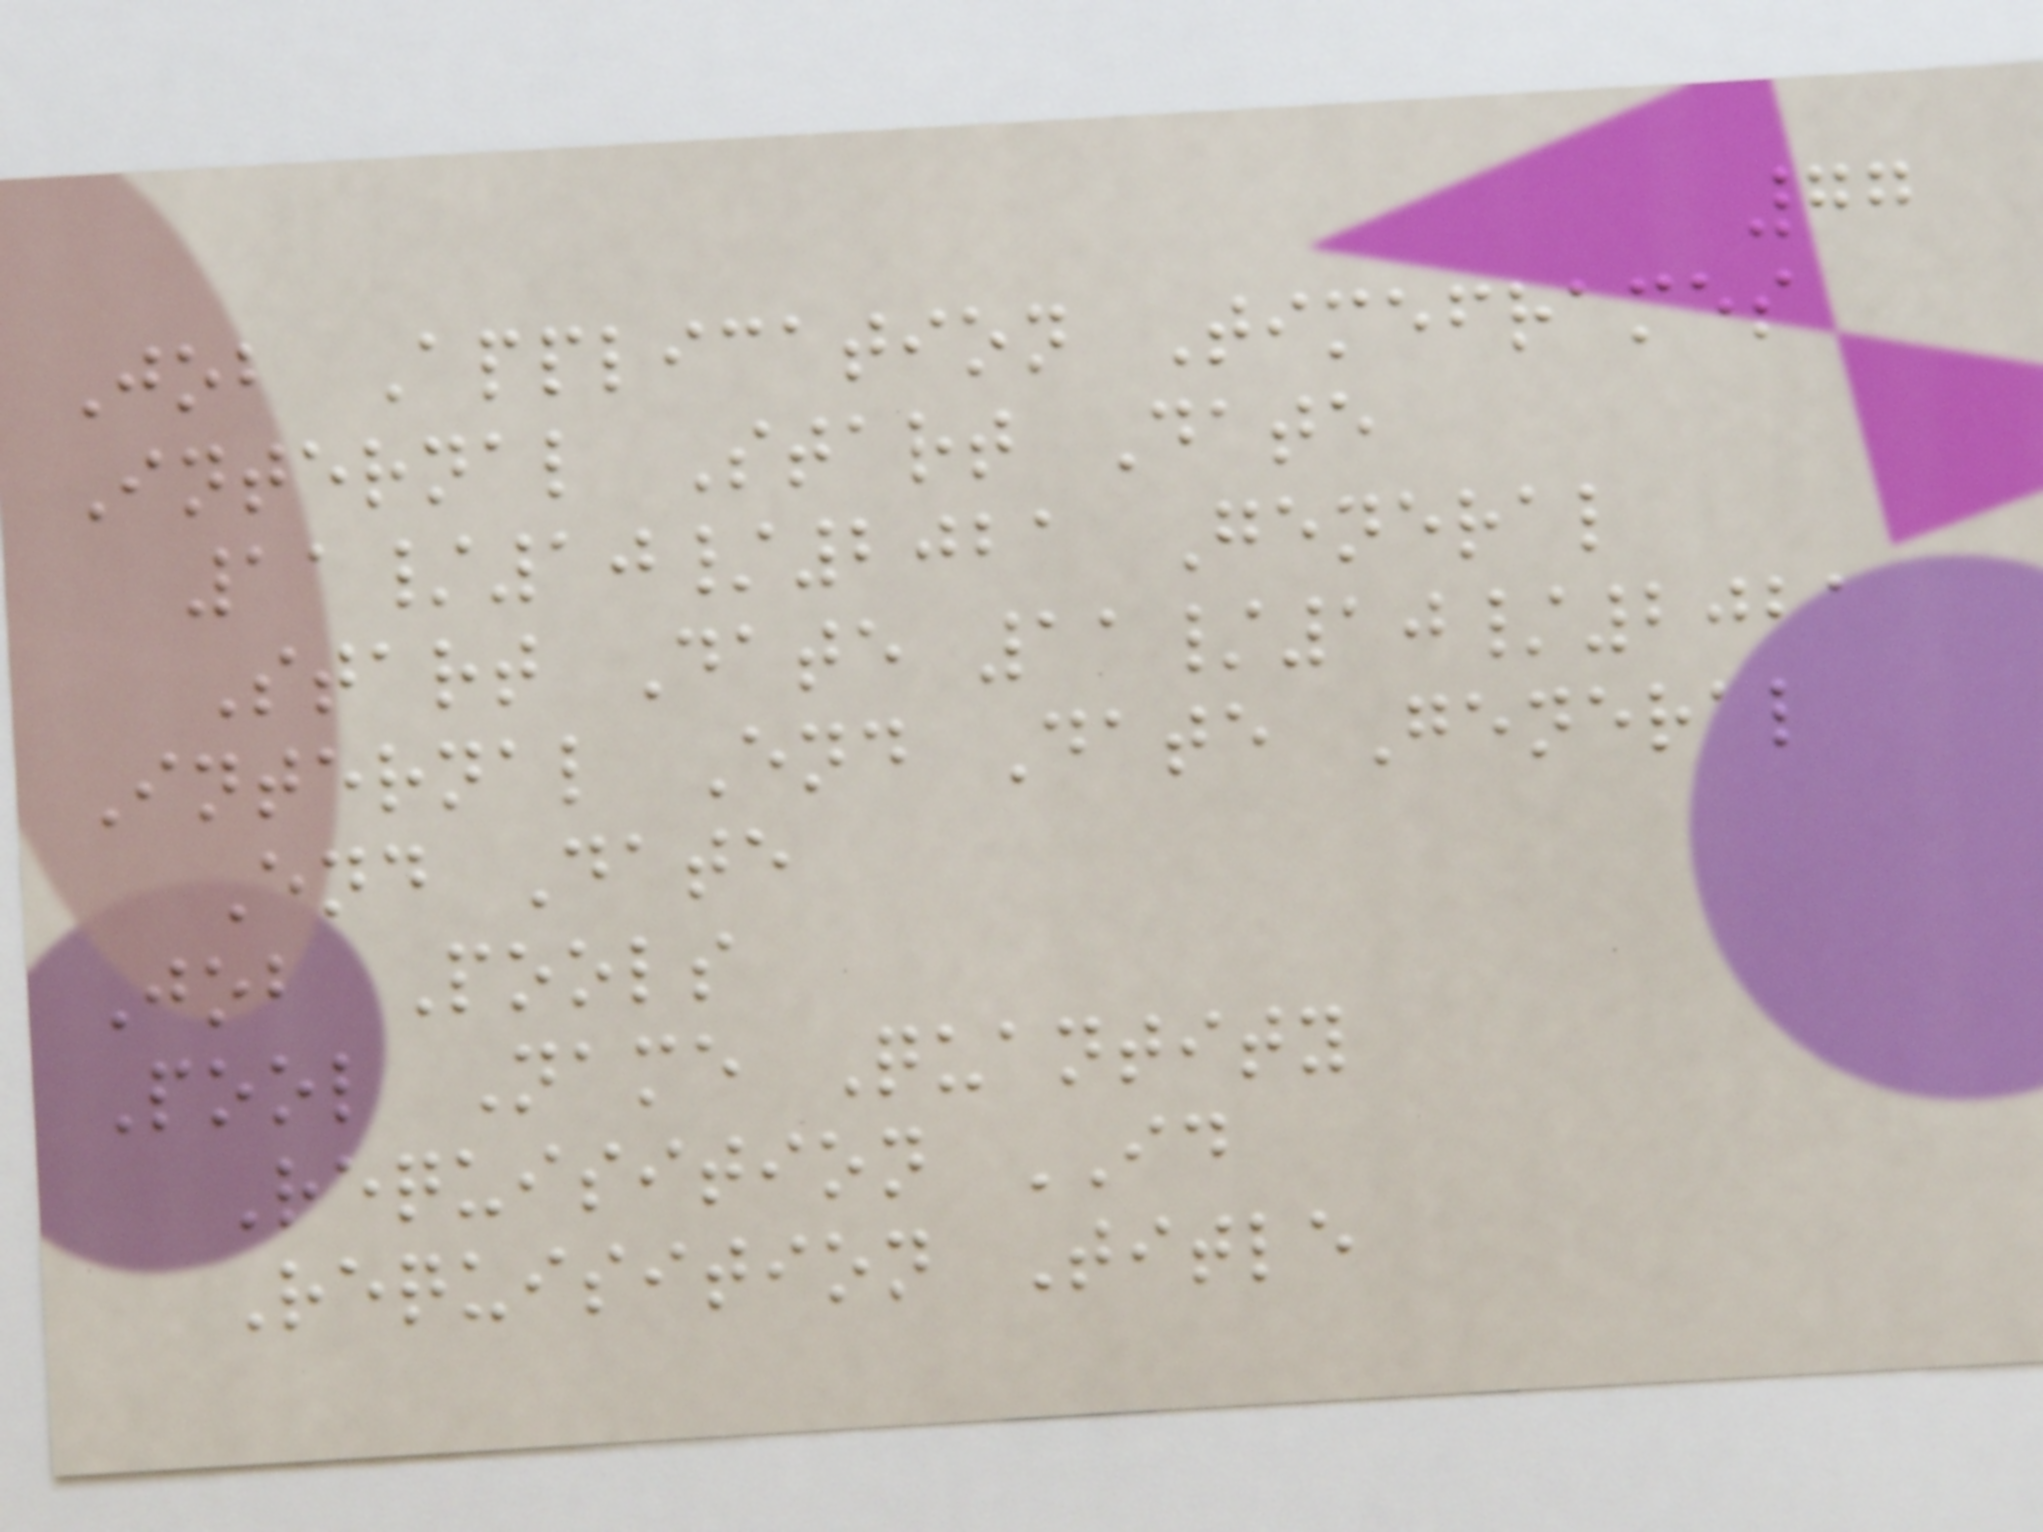77
Job Application Timeframes
Internal Start Date
11/10/2021 General
Start Date 11/10/2021
Internal End Date General
End Date
Job Pools
Pool Name Quantity
Requisition ID
Requisition Title
